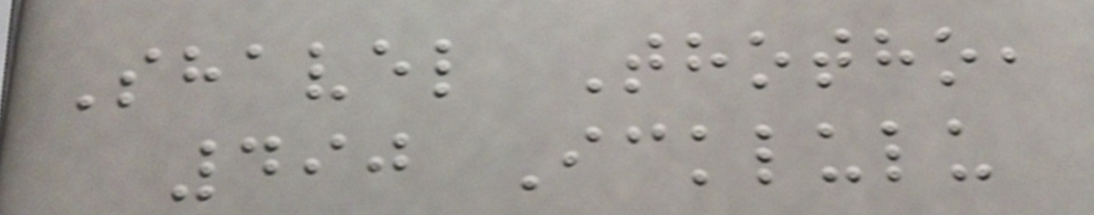Shavel Thotho,
490 Icklulu
